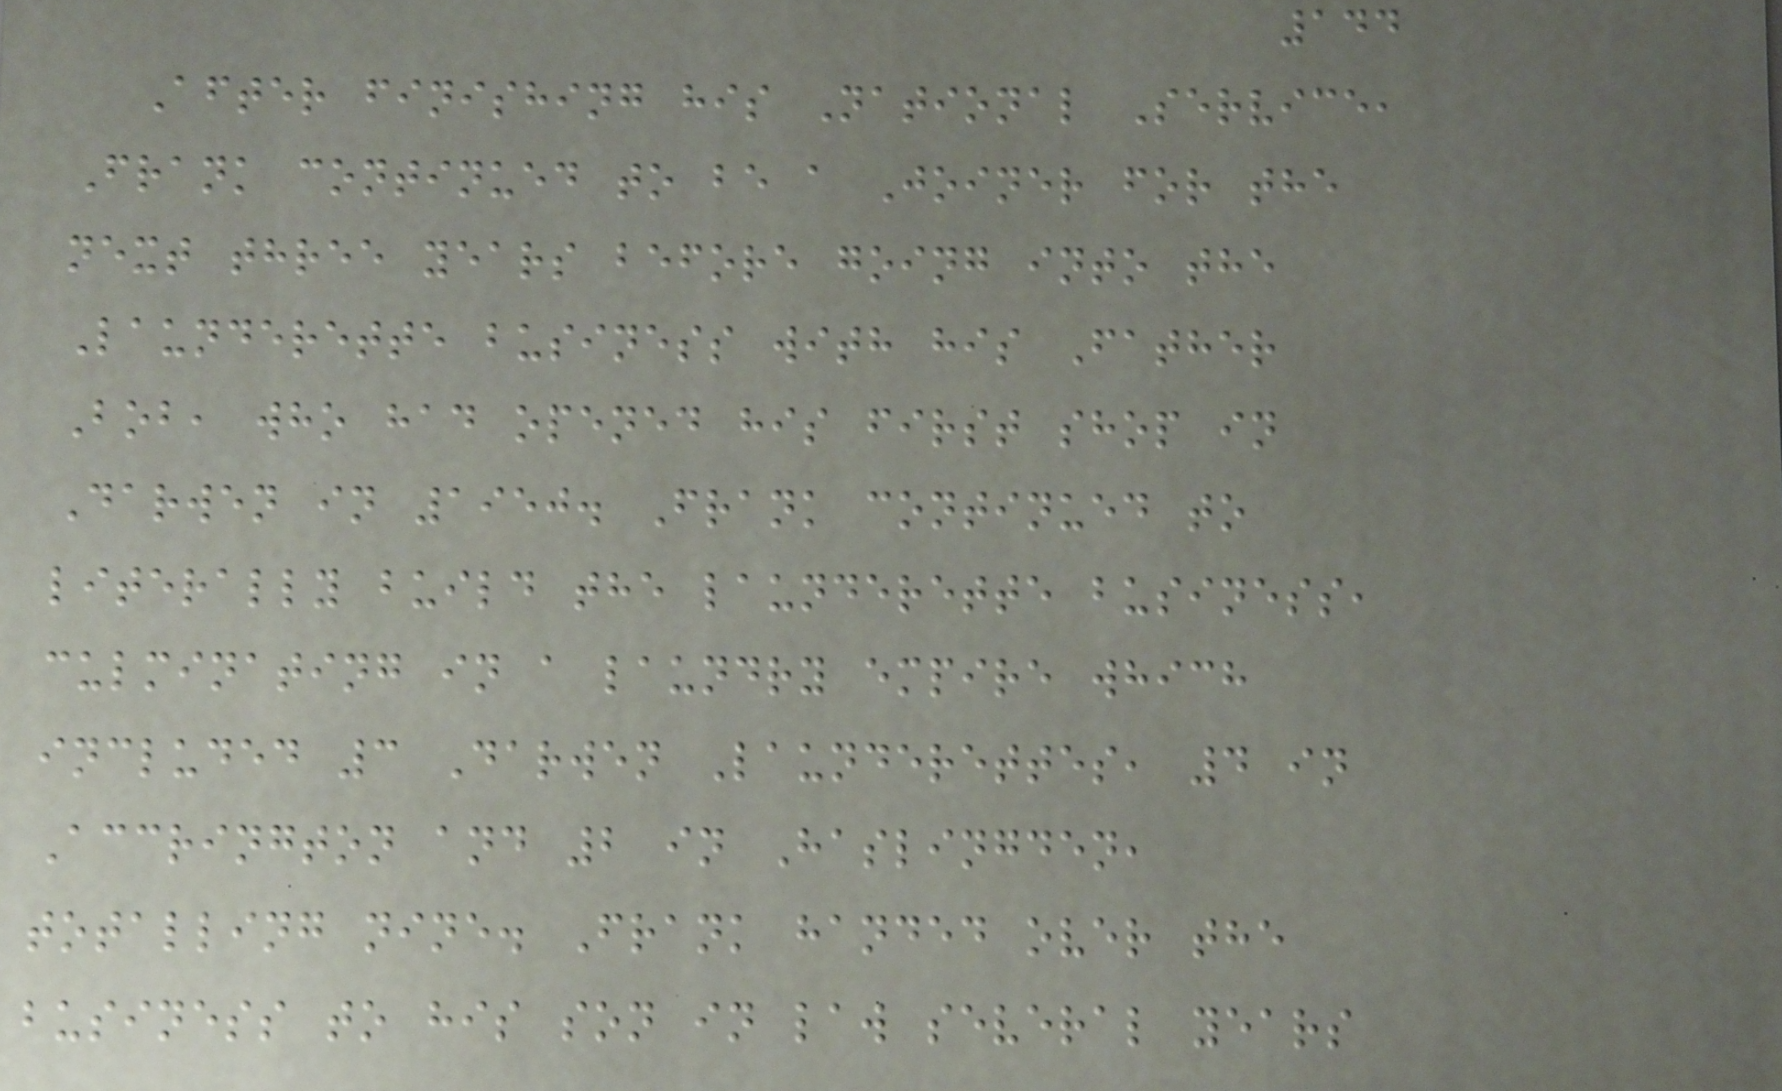144
After finishing his National Service,
Frank continued to be a Joiner for the
next three years before going into the
Launderette business with his Father
Bob, who had opened his first shop in
Darwen in 1950. Frank continued to
literally build the launderette business,
culminating in a laundry empire which
included 3 Darwen Launderettes, 4 in
Accrington and 2 in Haslingden,
totalling nine. Frank handed over the
business to his son in law several years
